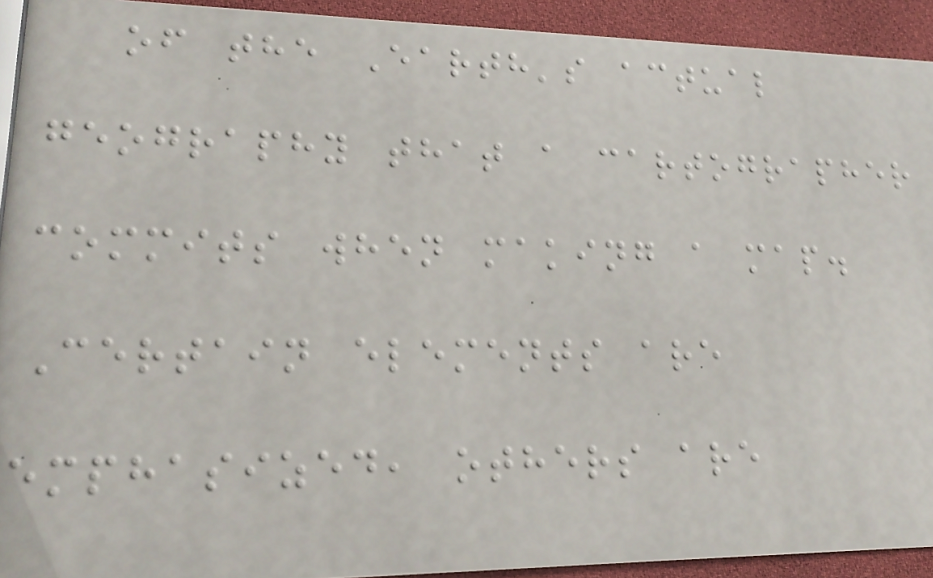of the Earth's actual
geography that a cartographer
commits when making a map.
Certain elements are
emphasized, others are
